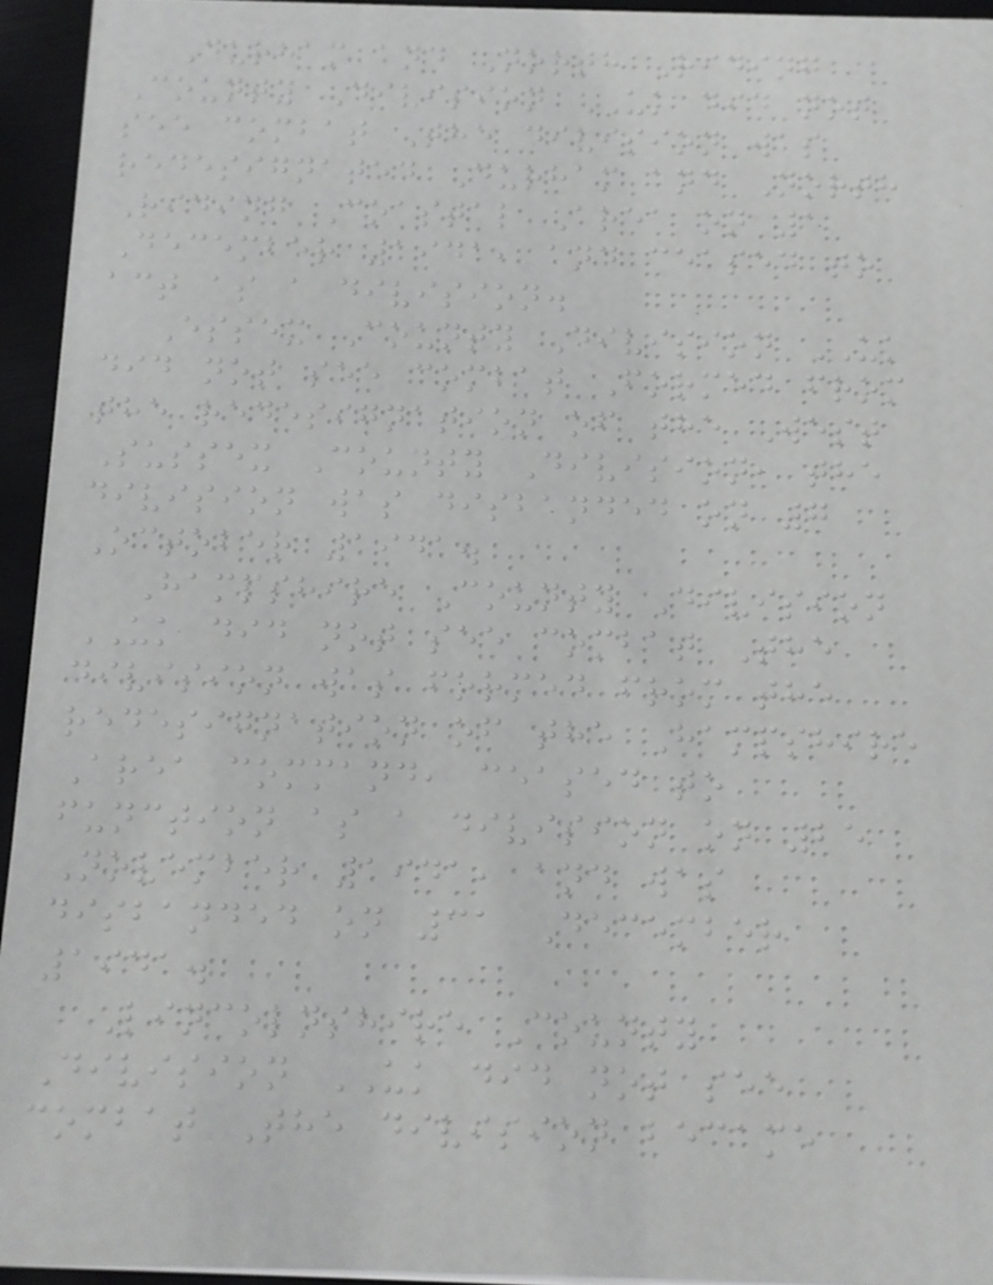Durham and North Riding
County Division UK did not
see combat The division was
redesignated Durham and North
Riding Coastal Area on 1
December 1941, and ceased to
act as a division.
Essex County Division UK
did not see combat Formed from
the redesignation of the West
Sussex County Division, the
division was disbanded on 7
October 1941.
Hampshire County Division
UK did not see combat The
division was formed from the
redesignation of the Hampshire
Area command, ceased to
function as a division on 25
November 1941, and was
disbanded on 31 December
1941.
Lincolnshire County
Division UK did not see
combat The division became
